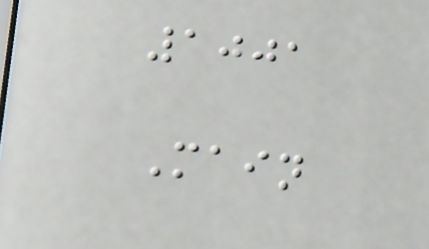1001
Main
